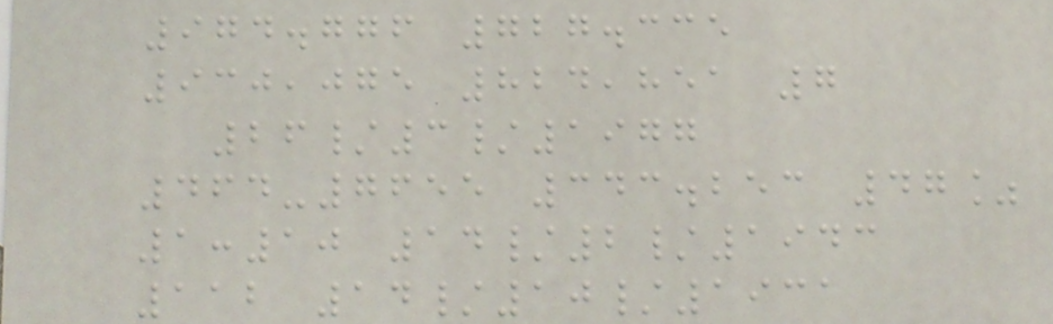974.776 727.335
930,075 824,851 7
26/3/1977
464-7655 343.253 47%
1:10 14/2/1943
112 14/10/1931
